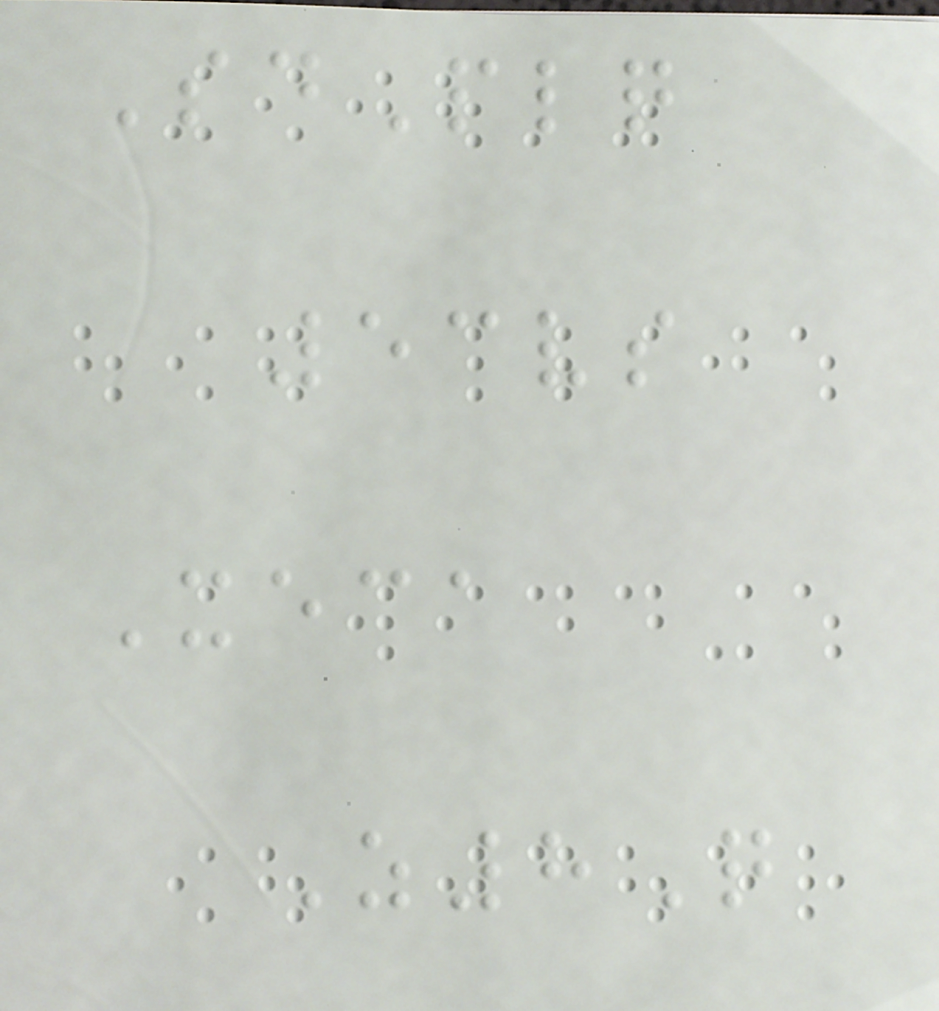SdPlq
53vs
Xeca
Z8Q
